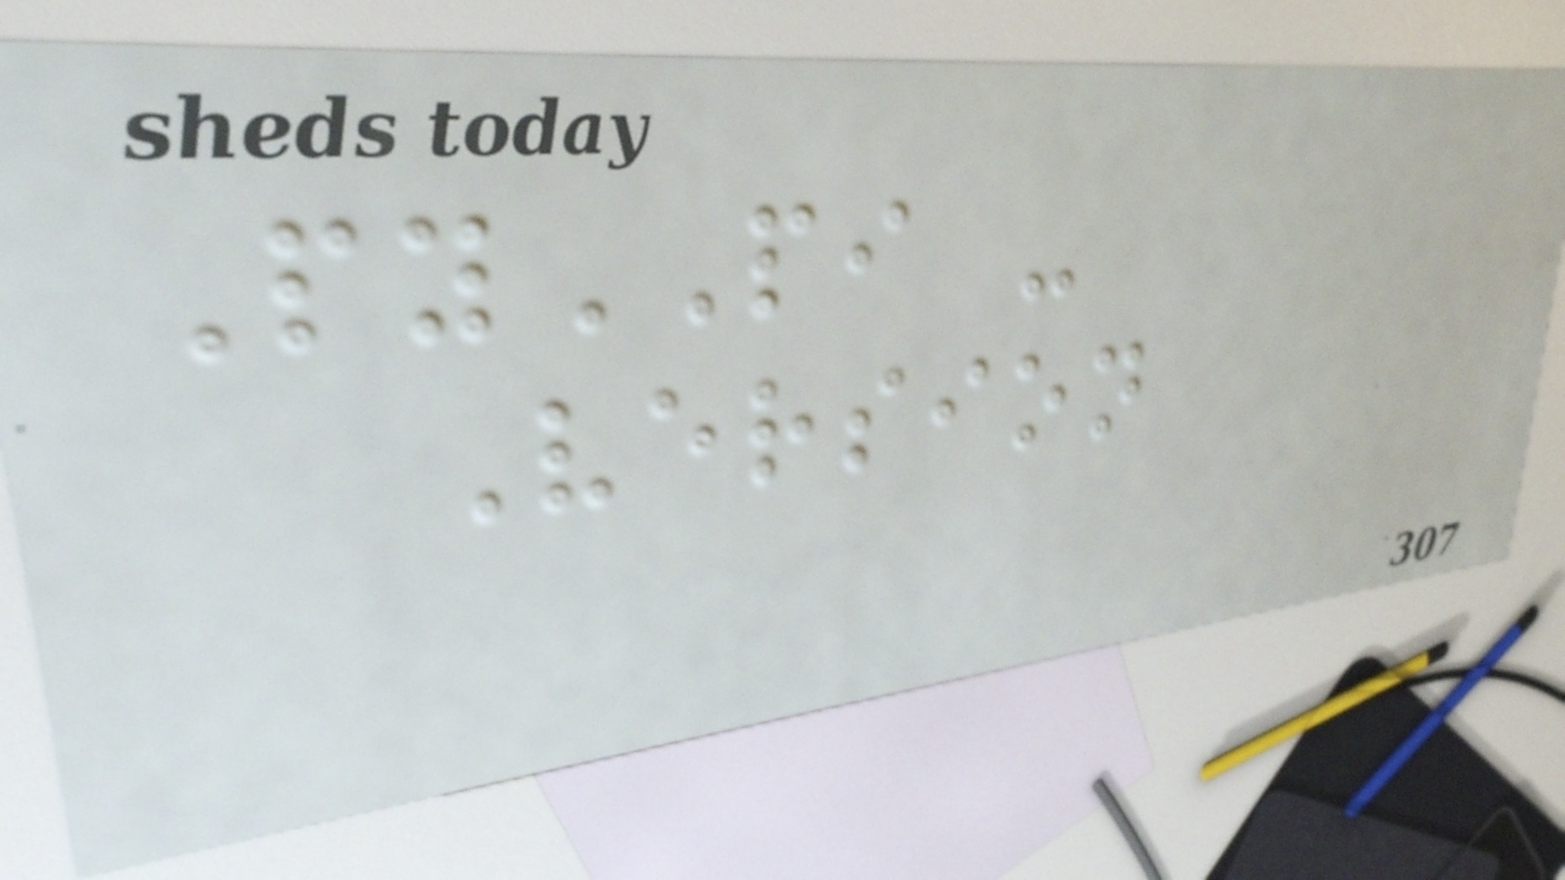PyPI -
Version
